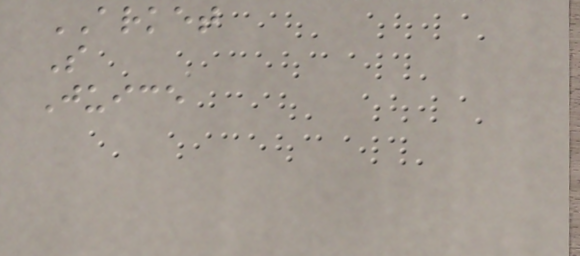ARKET
S
Juice
